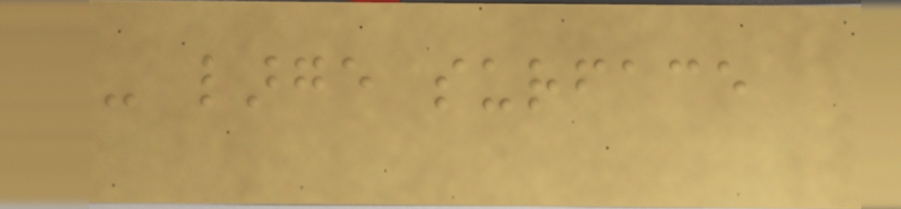- large surface
